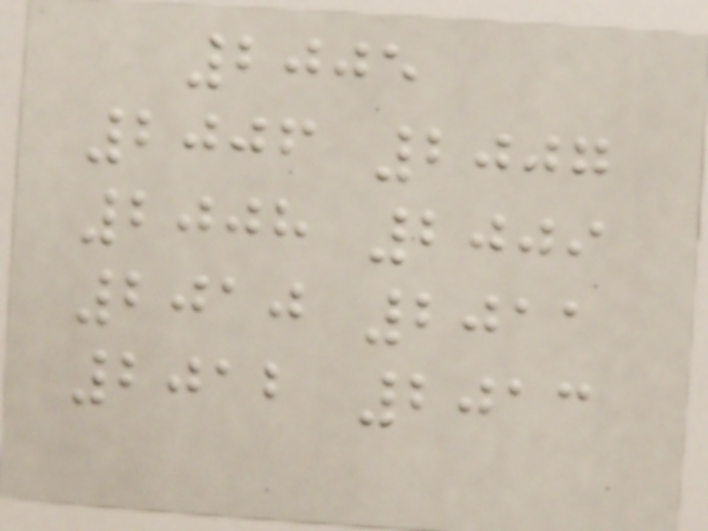2005
2006 2007
2008 2009
2010 2011
2012 2013
